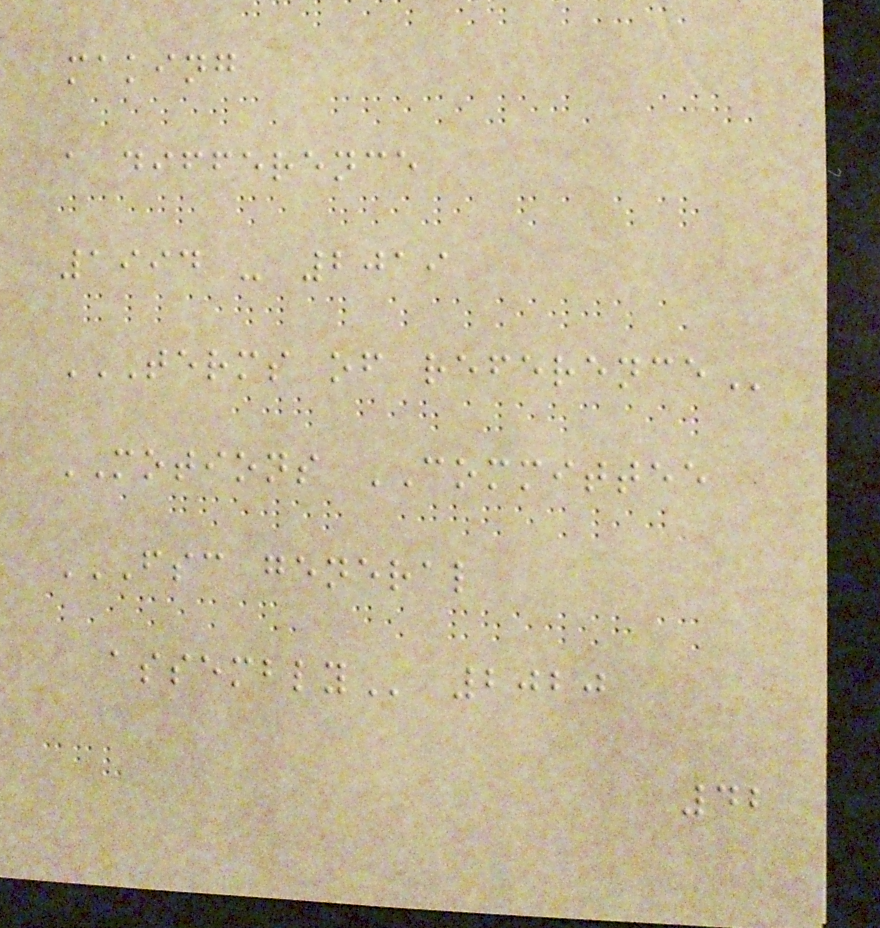making
a difference
1994 - 2019
TERMS OF REFERENCE
MOTIONS COMMITTEE
FSC GENERAL
ASSEMBLY 2020
42
